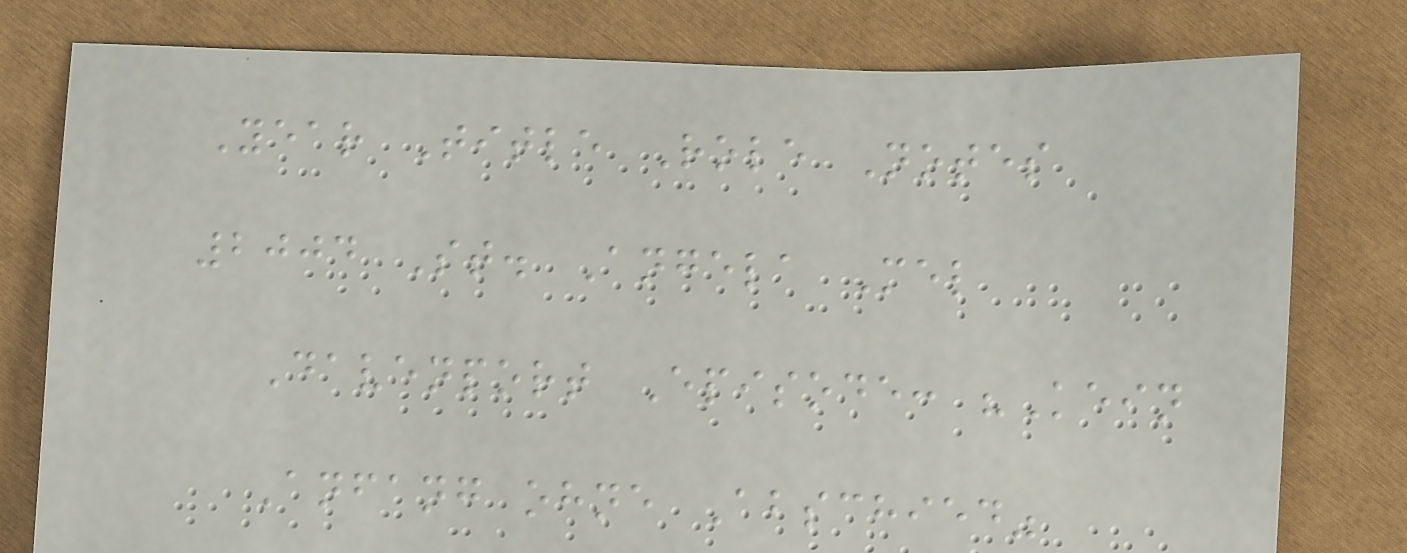Year Title Role Notes
2004 St. Angela Mel
Davenport Episode: "Kein
Anfang ohne Abschied"
